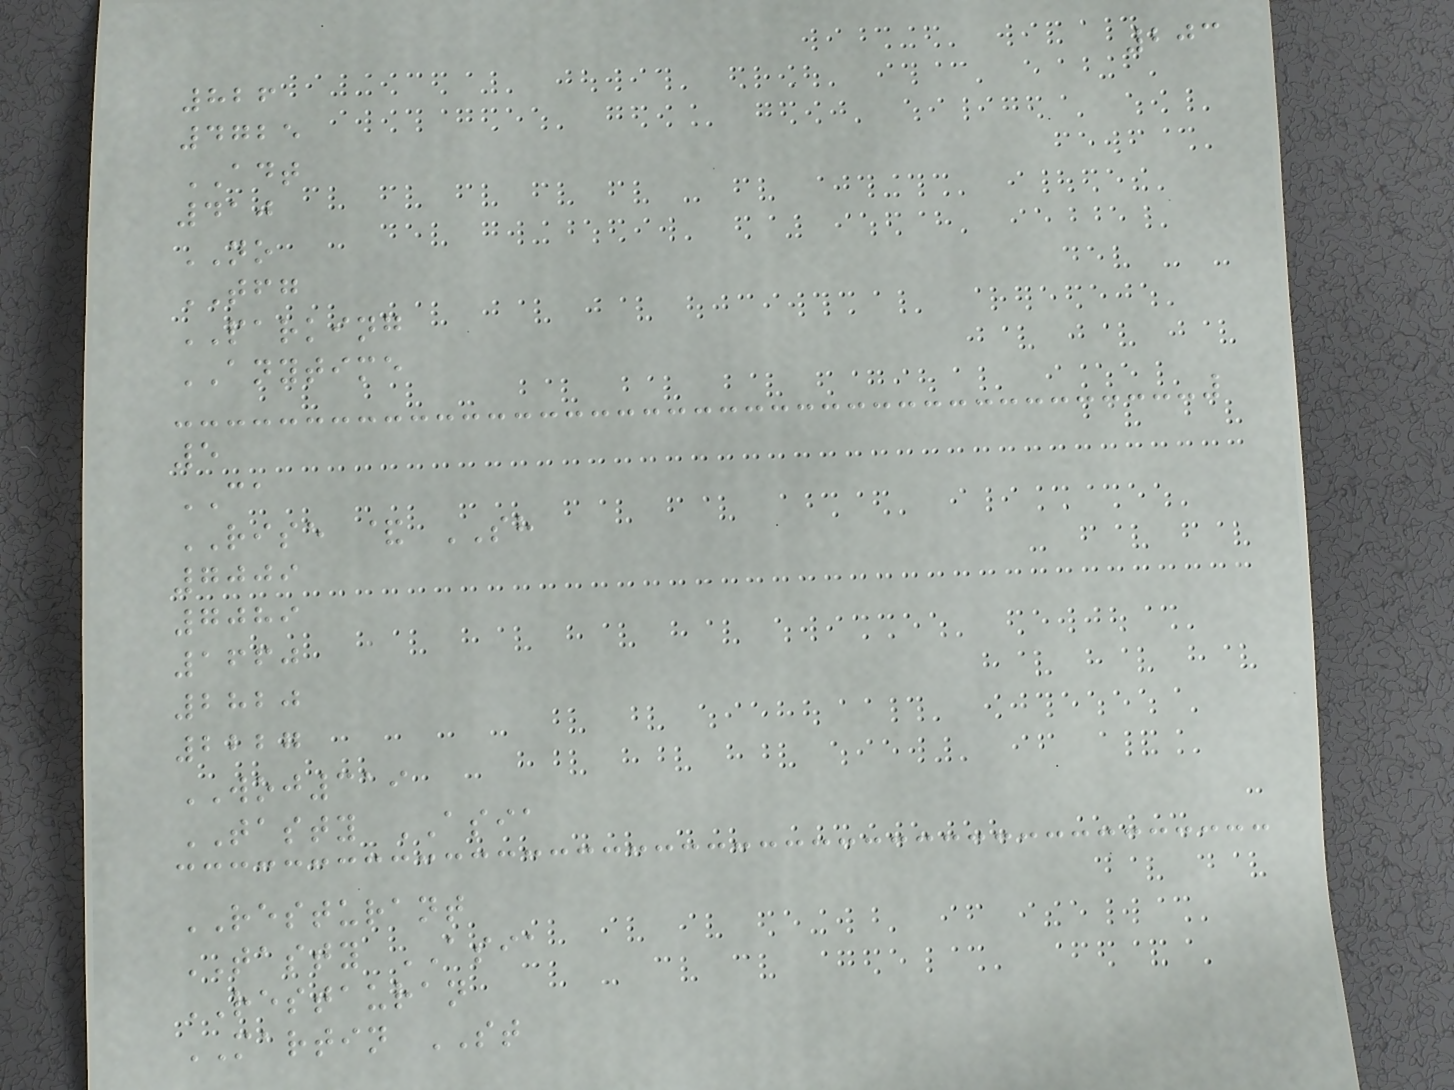203
826
4725
ADT
410
NO
TFG
PARKING
ANYTIME
5
CA
RISE & SH
7009
7089
1660
2820
2227
WOJ319
TASTY ASIA
RESTURANT
TASTY ASIA
RESTAURAN
MARTIN ST
